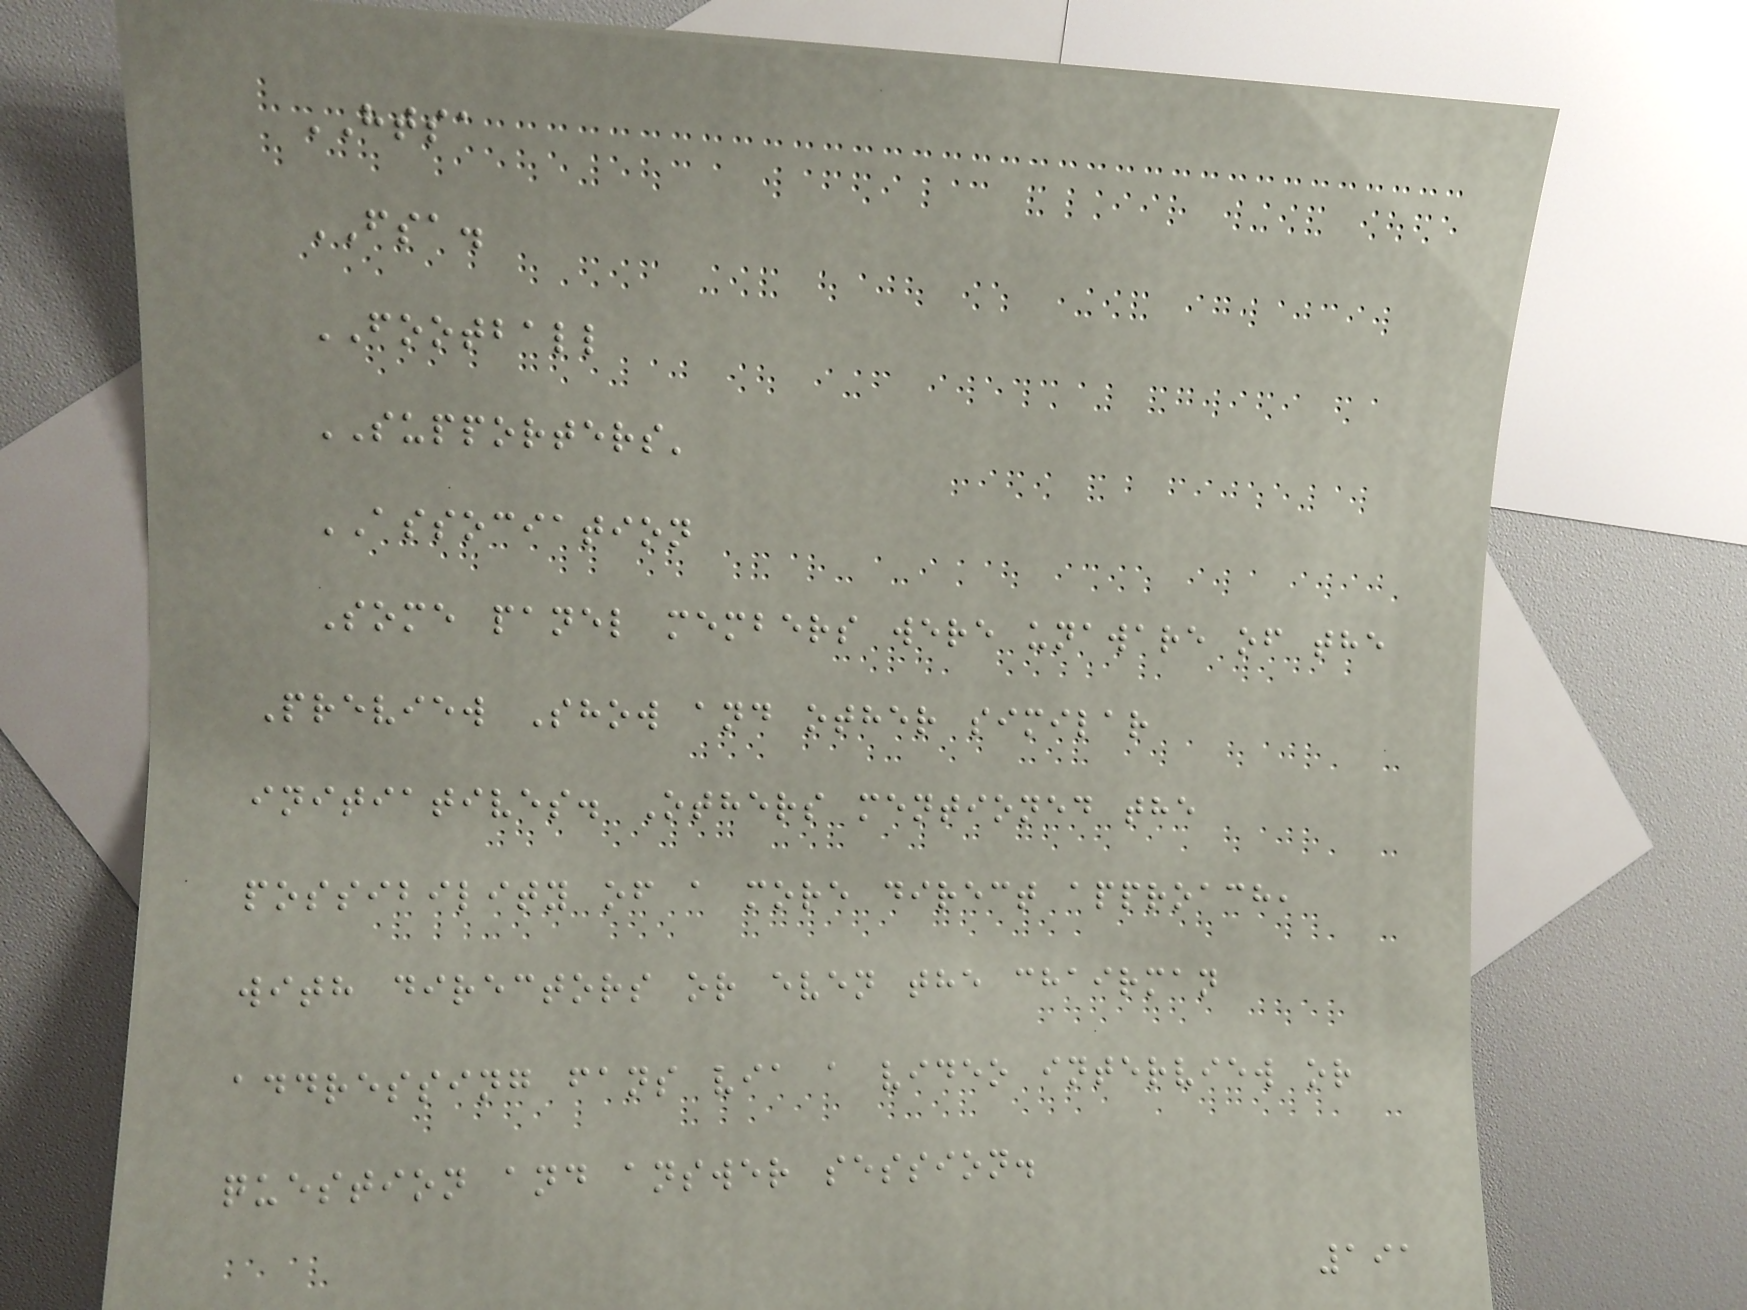HTSA
FSA.
FOOTBALL
SUPPORTERS'
ASSOCIATION
Some panel members were unaware of the
Preview Show and other similar
initiatives. Others mentioned the
possibility of a more direct approach,
with directors or even the chairman
addressing fans via a video interview or
question and answer session.
191
